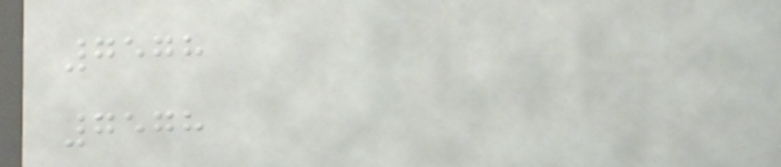7578
7578
